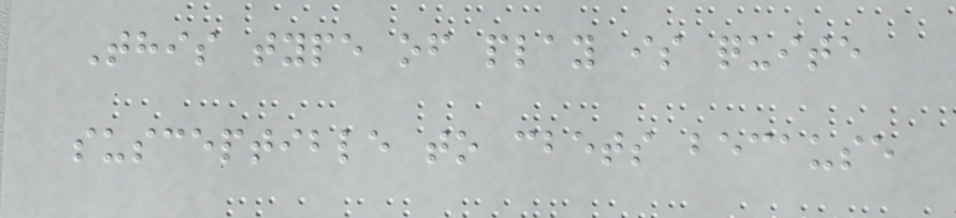This type of play is quite
susceptible to cbets because
